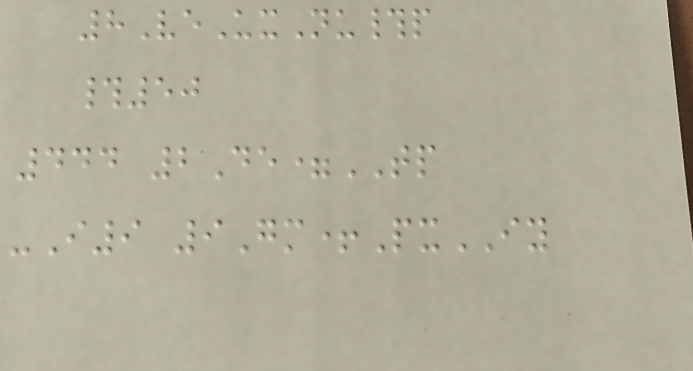8VeUxNu#p
#50
444 2De=TP
-I9 9Gm+PxIY
